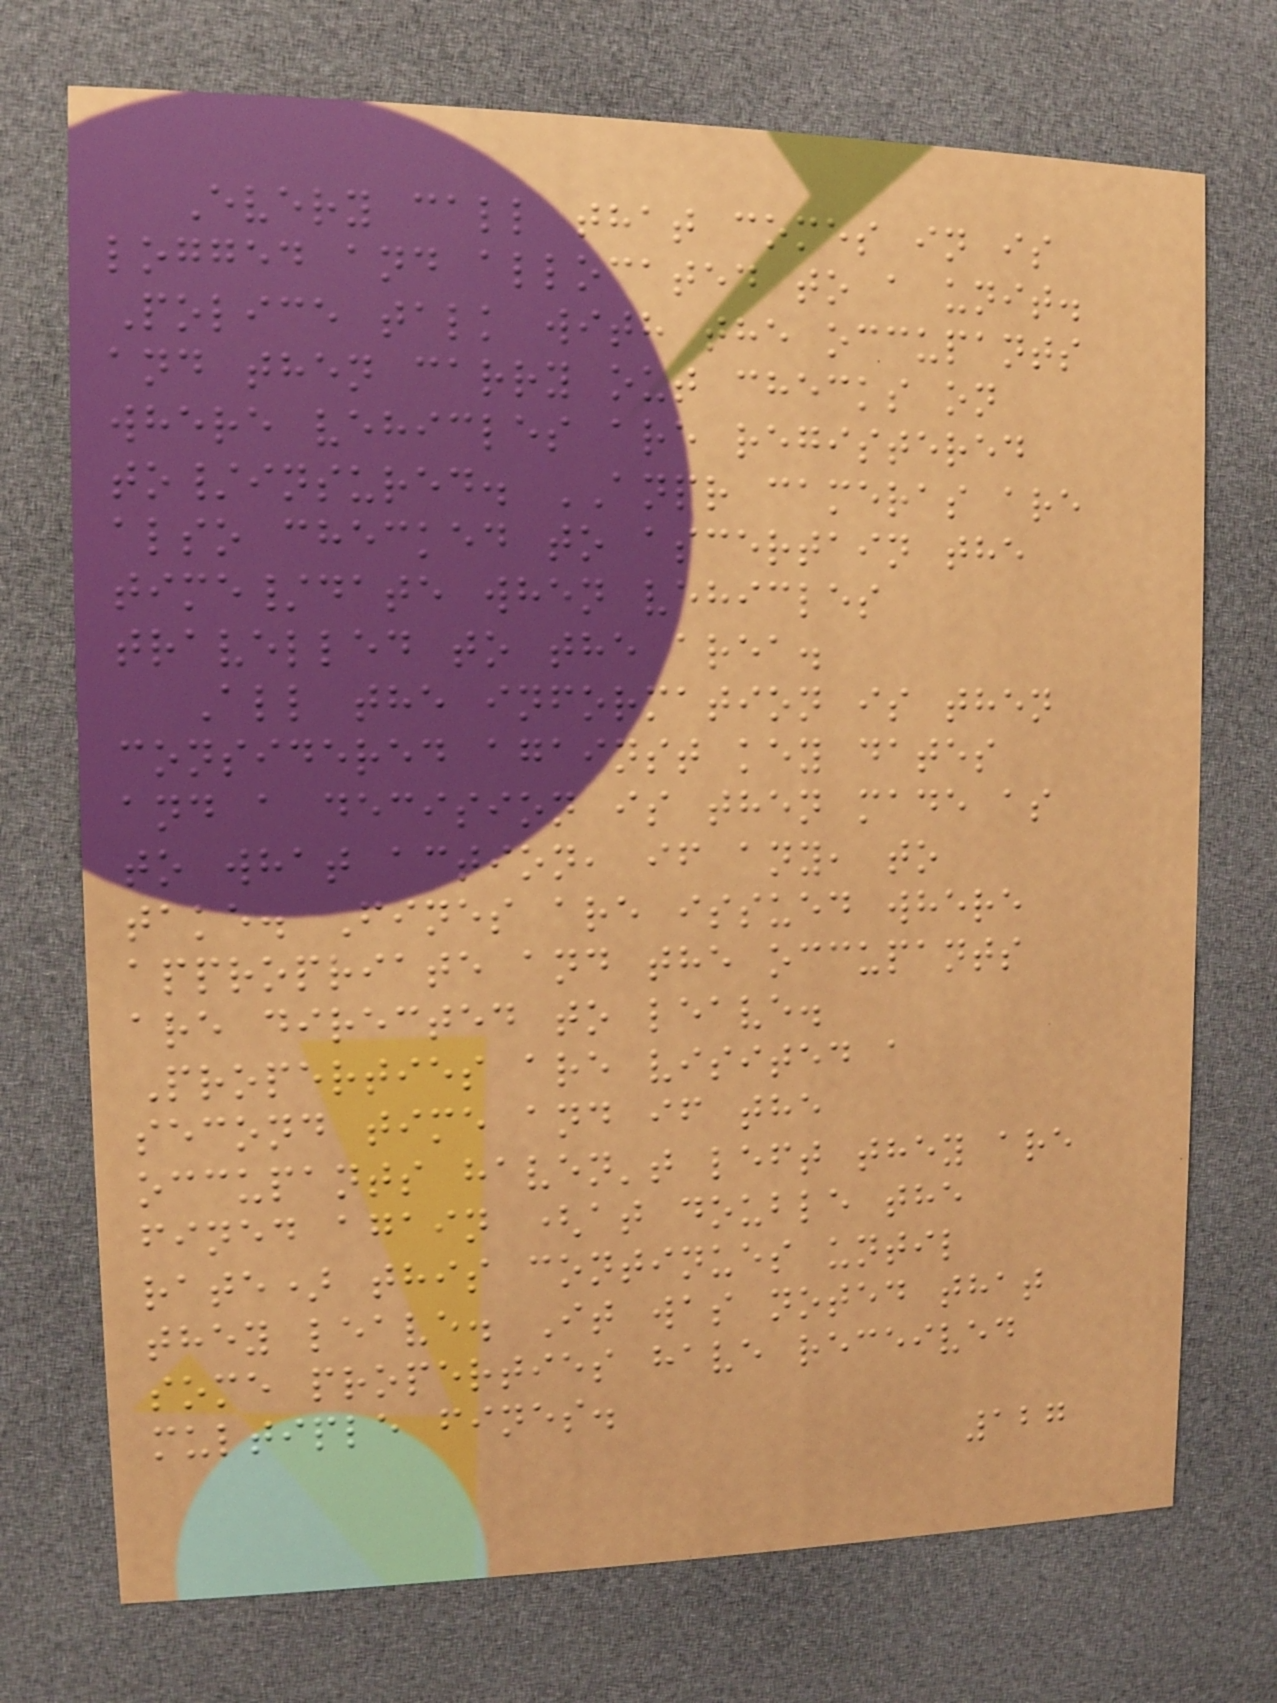Every call that comes in is
logged and allocated to a unit.
Police talk with the occupants
and then carry out checks on
where vehicles are registered
to/insured. ANPR cameras are
also checked to ascertain the
time/date when vehicles
travelled to the area.
All the information is then
considered against key dates
and a decision is then made as
to what action, if any, to
take. Fines are issued where
appropriate and the occupants
are directed to leave.
Properties are visited a
second time and if the
occupants haven't left they are
fined again (at double the
rate) this continues until
they leave. It was noted that
some properties have received
multiple fines.
127
